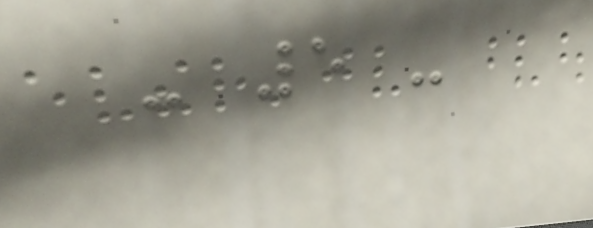- 5 -
